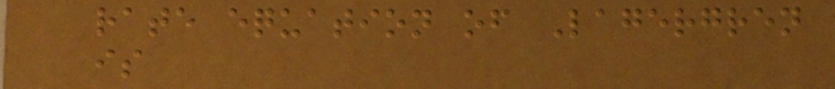rate equation of Lagergren
is
